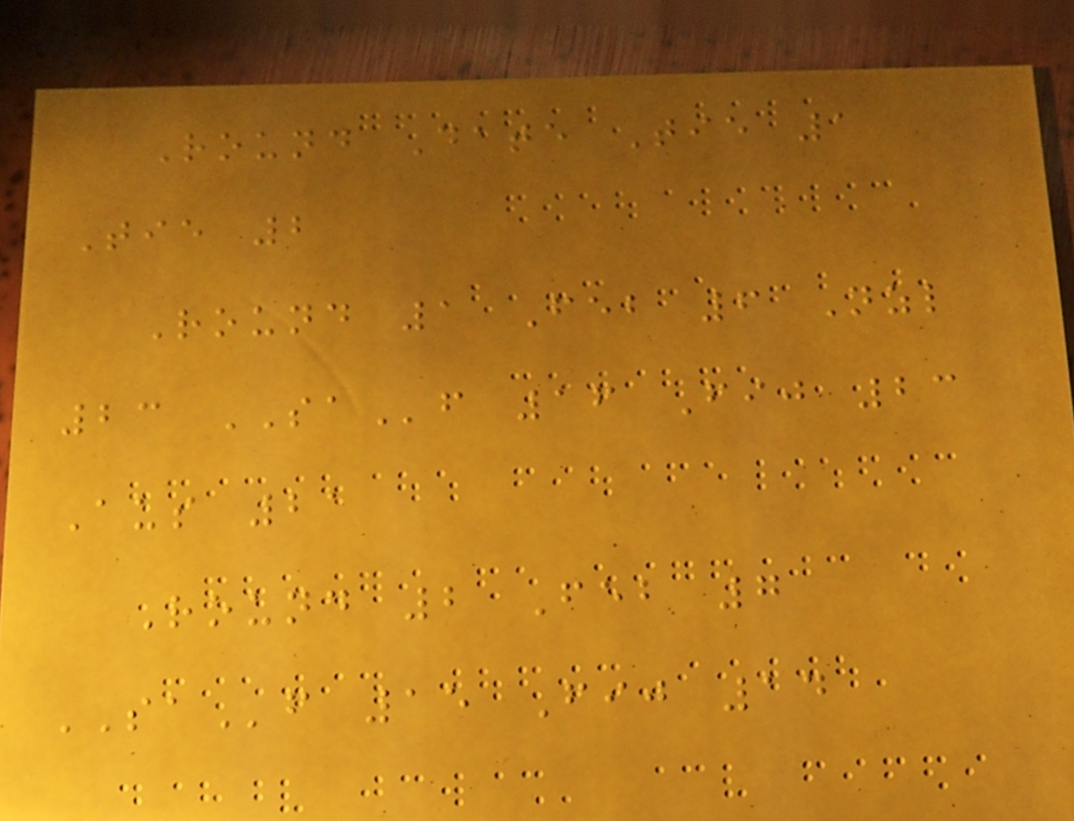Round Date Tie 1
Tie 2
Round 1 Feb 6 Nzl
23 SAf 16 Fij 23
Aus 21
Round 2 Feb 7
SAf 15 Fij 14
